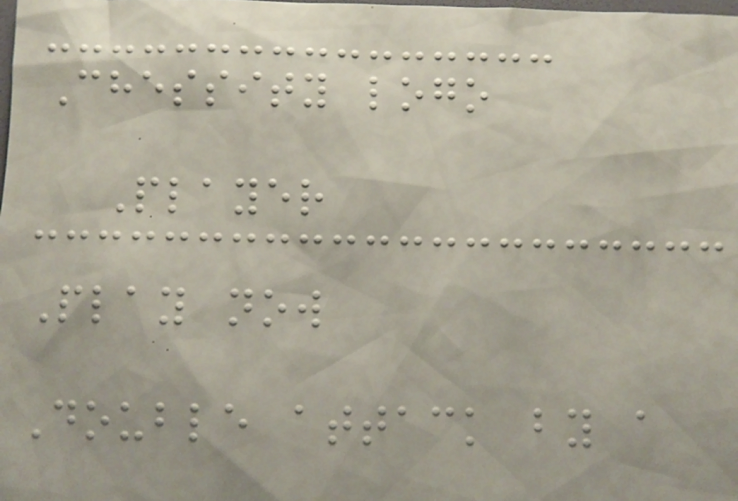Chessity logo
Player
Play now
Double attack by a
